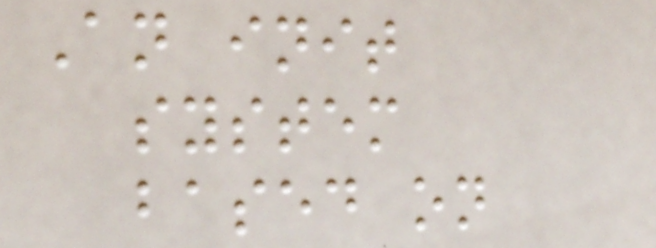An init
system
based on
